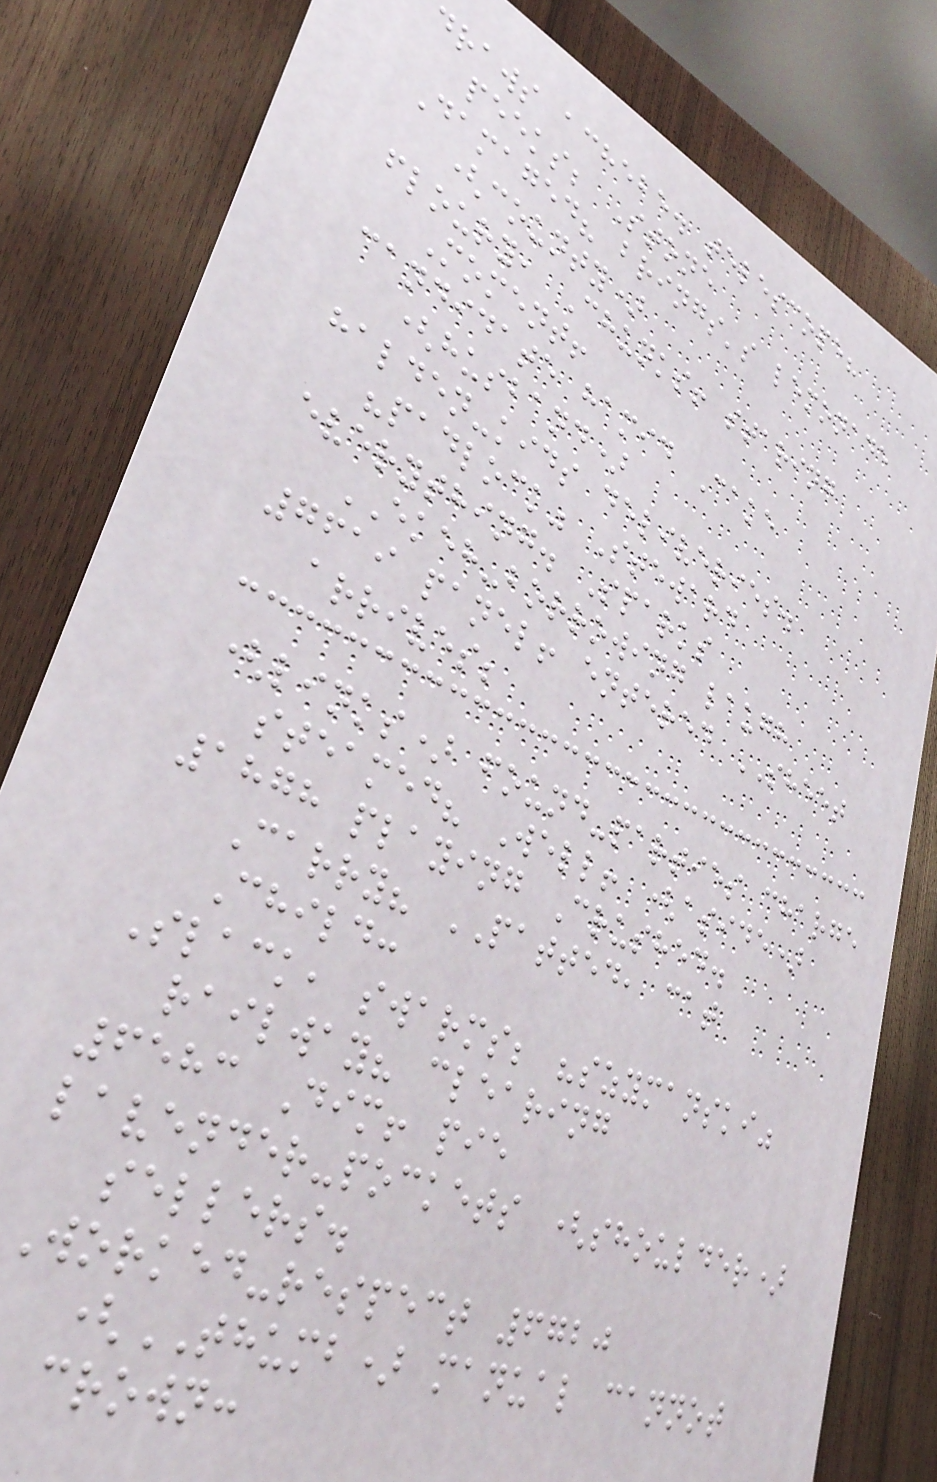draws achebe. telescope?
peeks; Stone
Damaged? brings's lemonade
(county)
floury, Chunks! staring
Moment!
candidate hamid Cake
(husband)
halden-kids deliveries.
"padlock" Steward
everything. Sparks
EKEH-borrowing laugh
7619 panel! entered SHEET
arrives;
(links) found-parties charge
steamed? Well! (aside)
1878 playing Crushed.
Carry? PATTED, cat
Child:
Slack, swarms; "szymanski"
railway? clearing
6583 Dim! pie
lavender-pockets (shoulder)
sellers.
Worked-respect 6720
(THUMB) manual cannot
crown:
